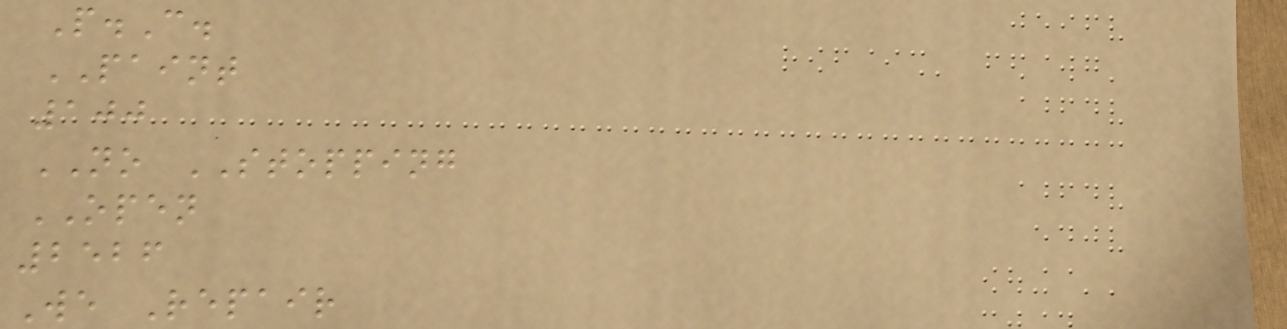P.C.
PAINT
100
NO STOPPING
OPEN
2526
We Repair
